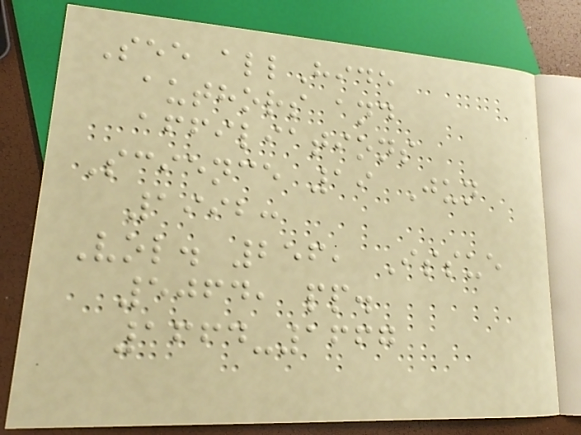See allHide
authors and
affiliations
Science 19 Jun
1992:
Vol. 256, Issue
5064, pp.
1664-1667
